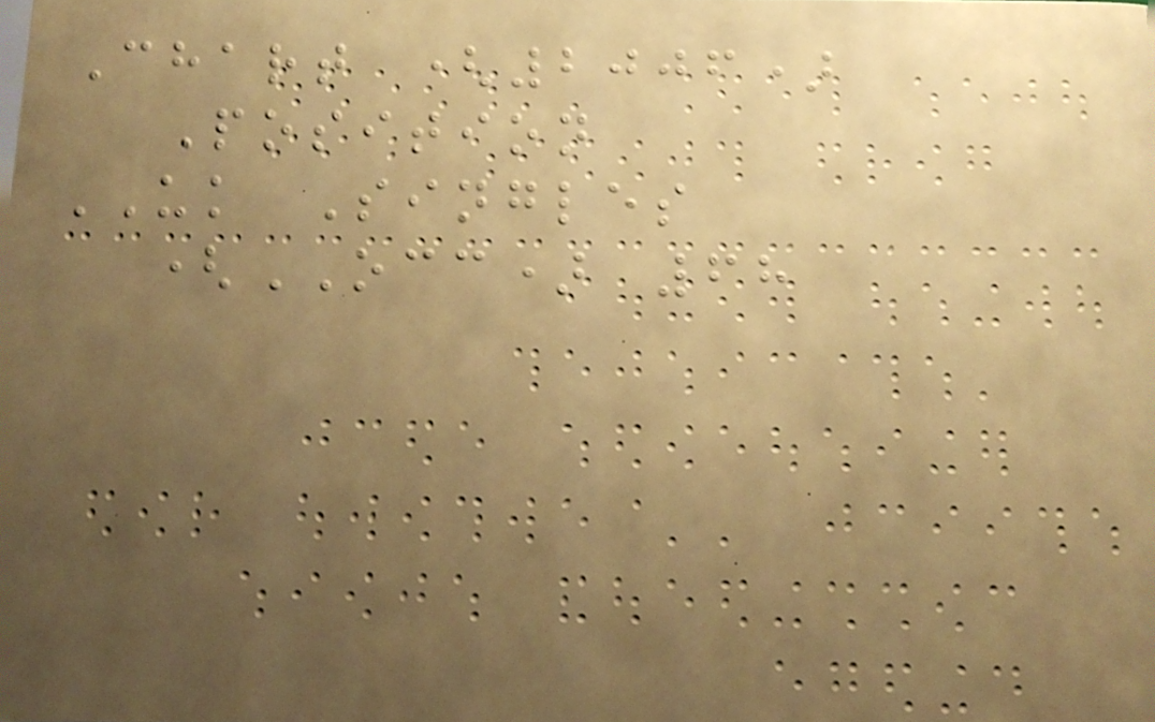Chart (2006)
Position
UK Singles
(OCC) 68
